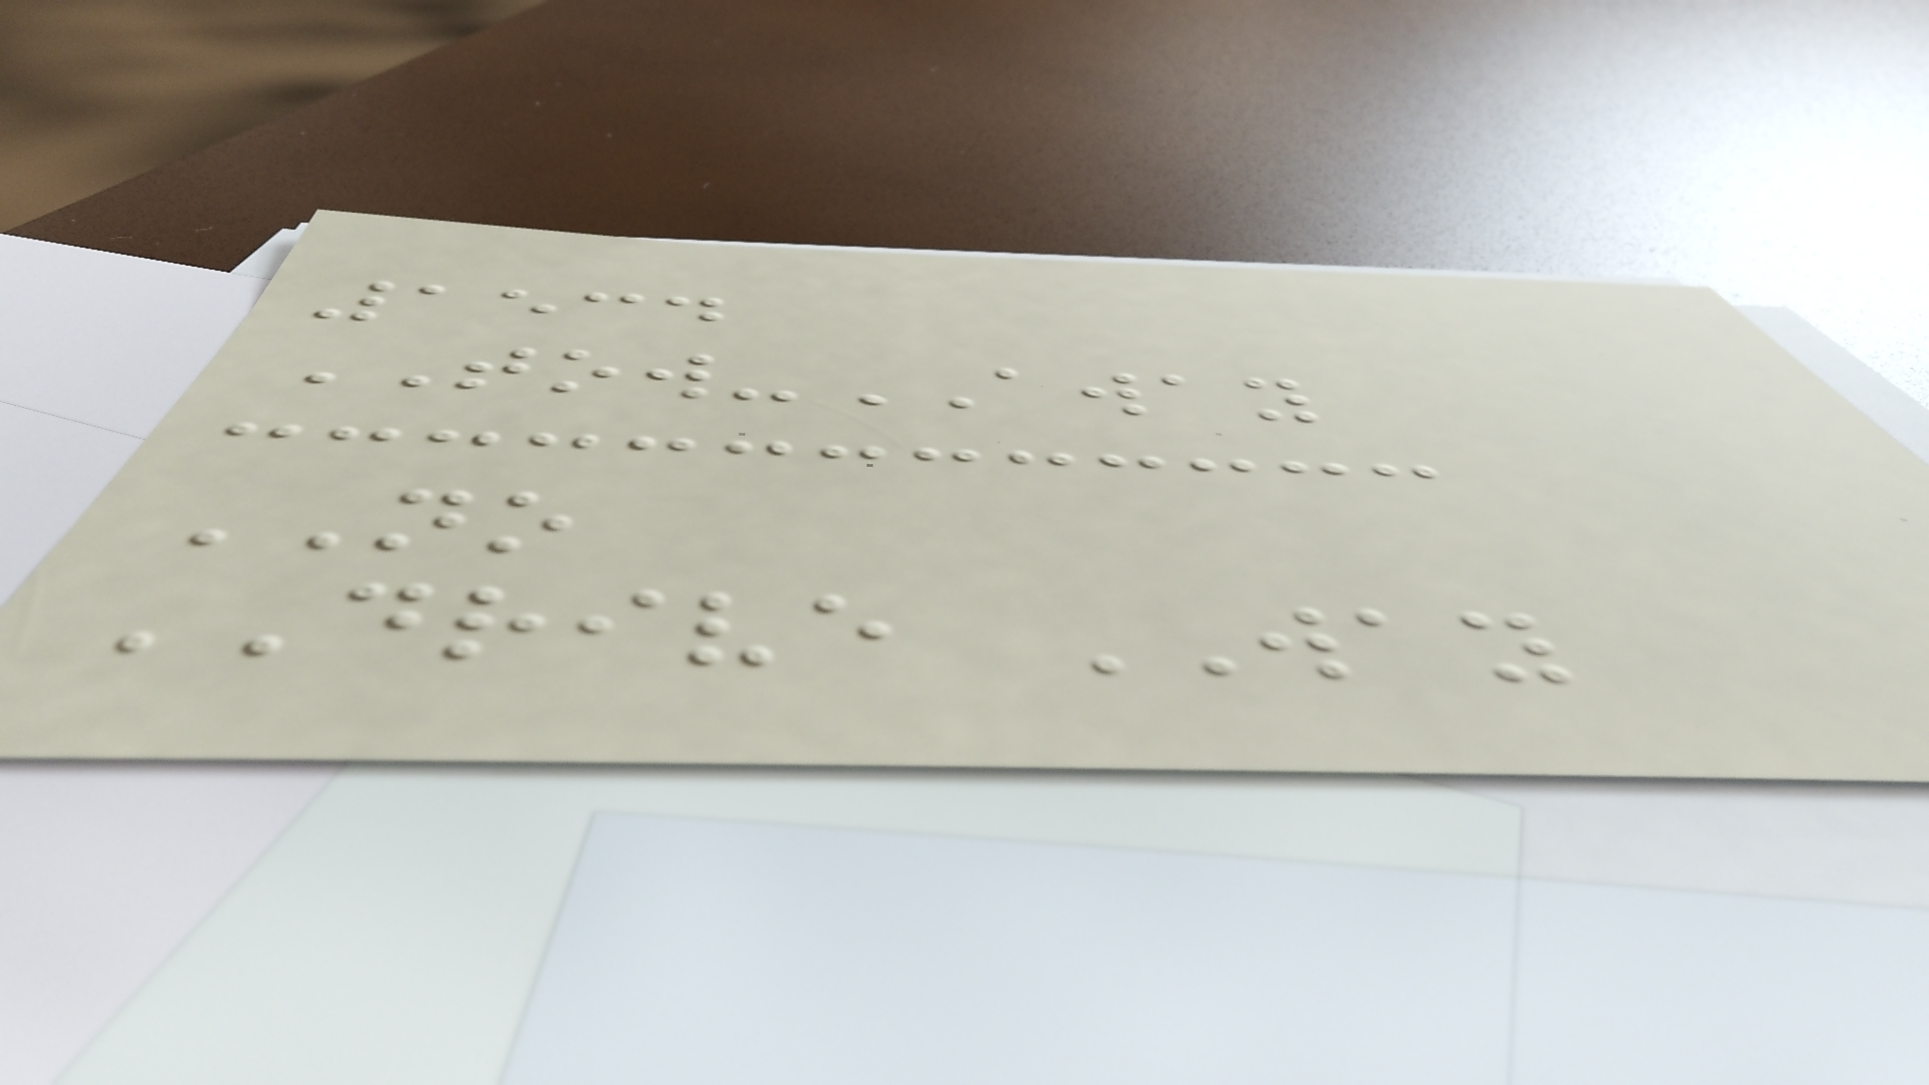1534
TOW-AWAY
NO
DRIVE WAY
